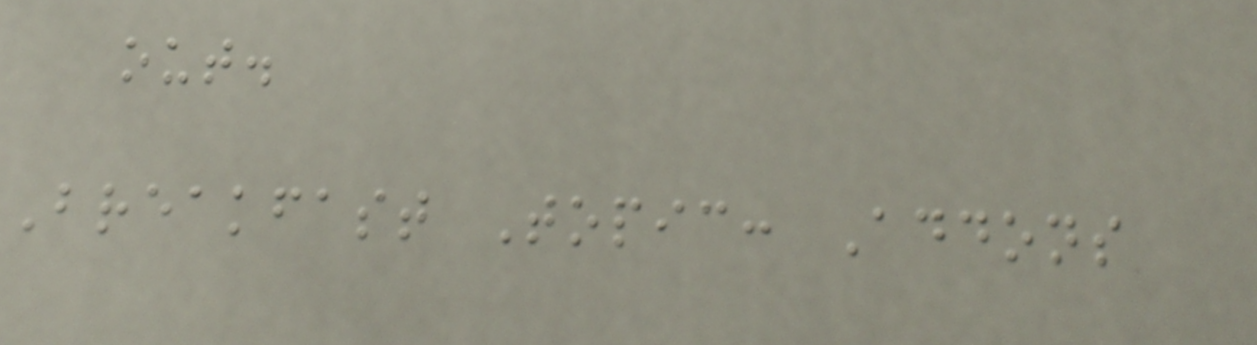out.
Breakfast Topic: Addons
